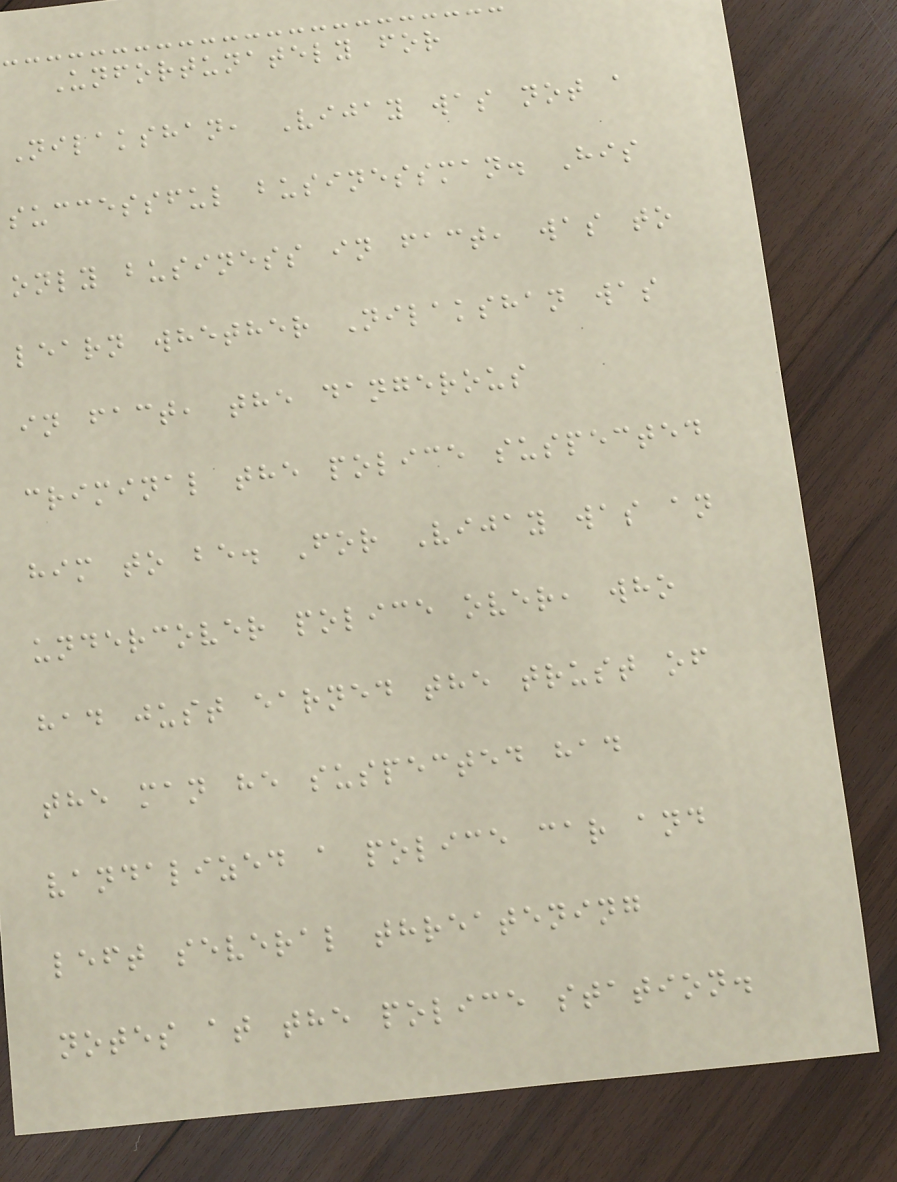Unfortunately for
Nilakshan, Vijay was not a
successful businessman. His
only business in fact, was to
learn whether Nilakshan was
in fact, the dangerous
criminal the police suspected
him to be. For Vijay was an
undercover police over, who
had just earned the trust of
the man he suspected had
vandalized a police car and
left several threatening
notes at the police station.
